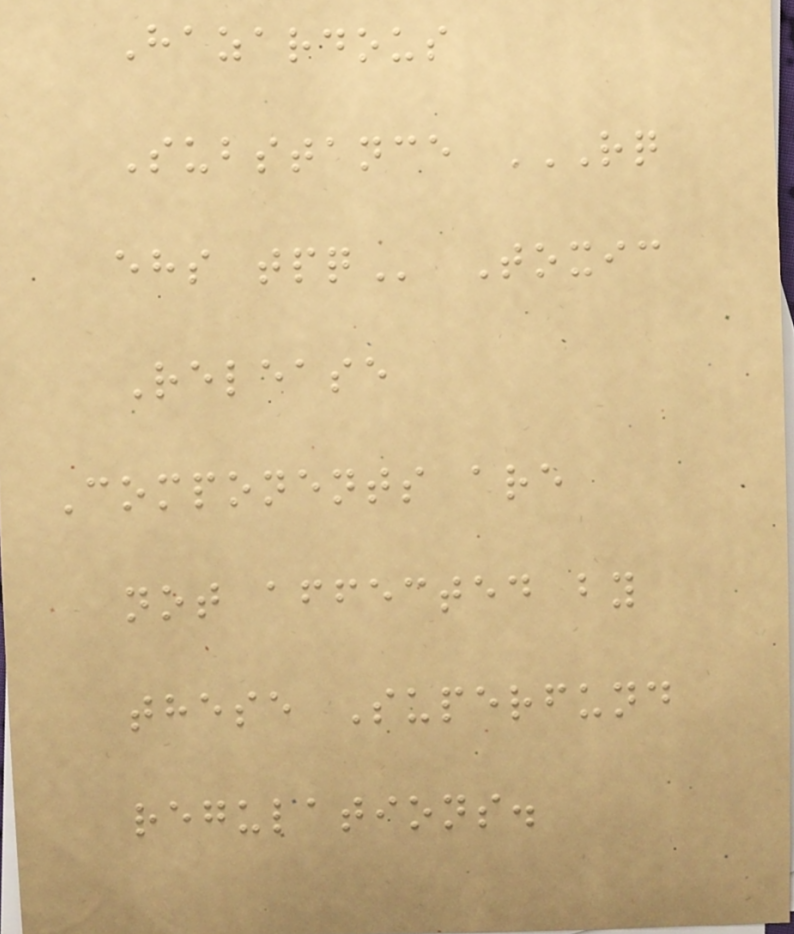Hazardous
Substance RQ
EHS TPQ Toxic
Release
Components are
not affected by
these Superfund
regulations.
